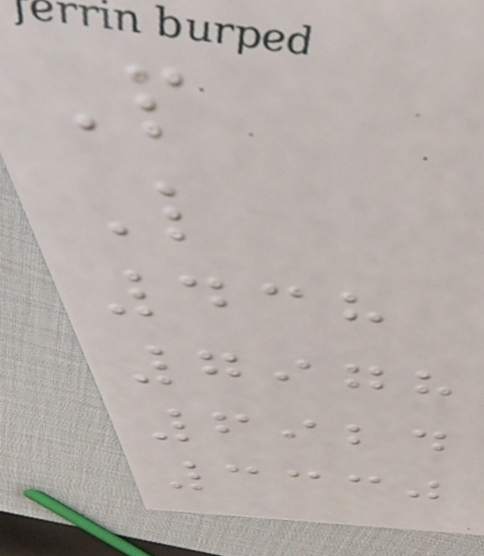P
L
438
7978
6924
3330
